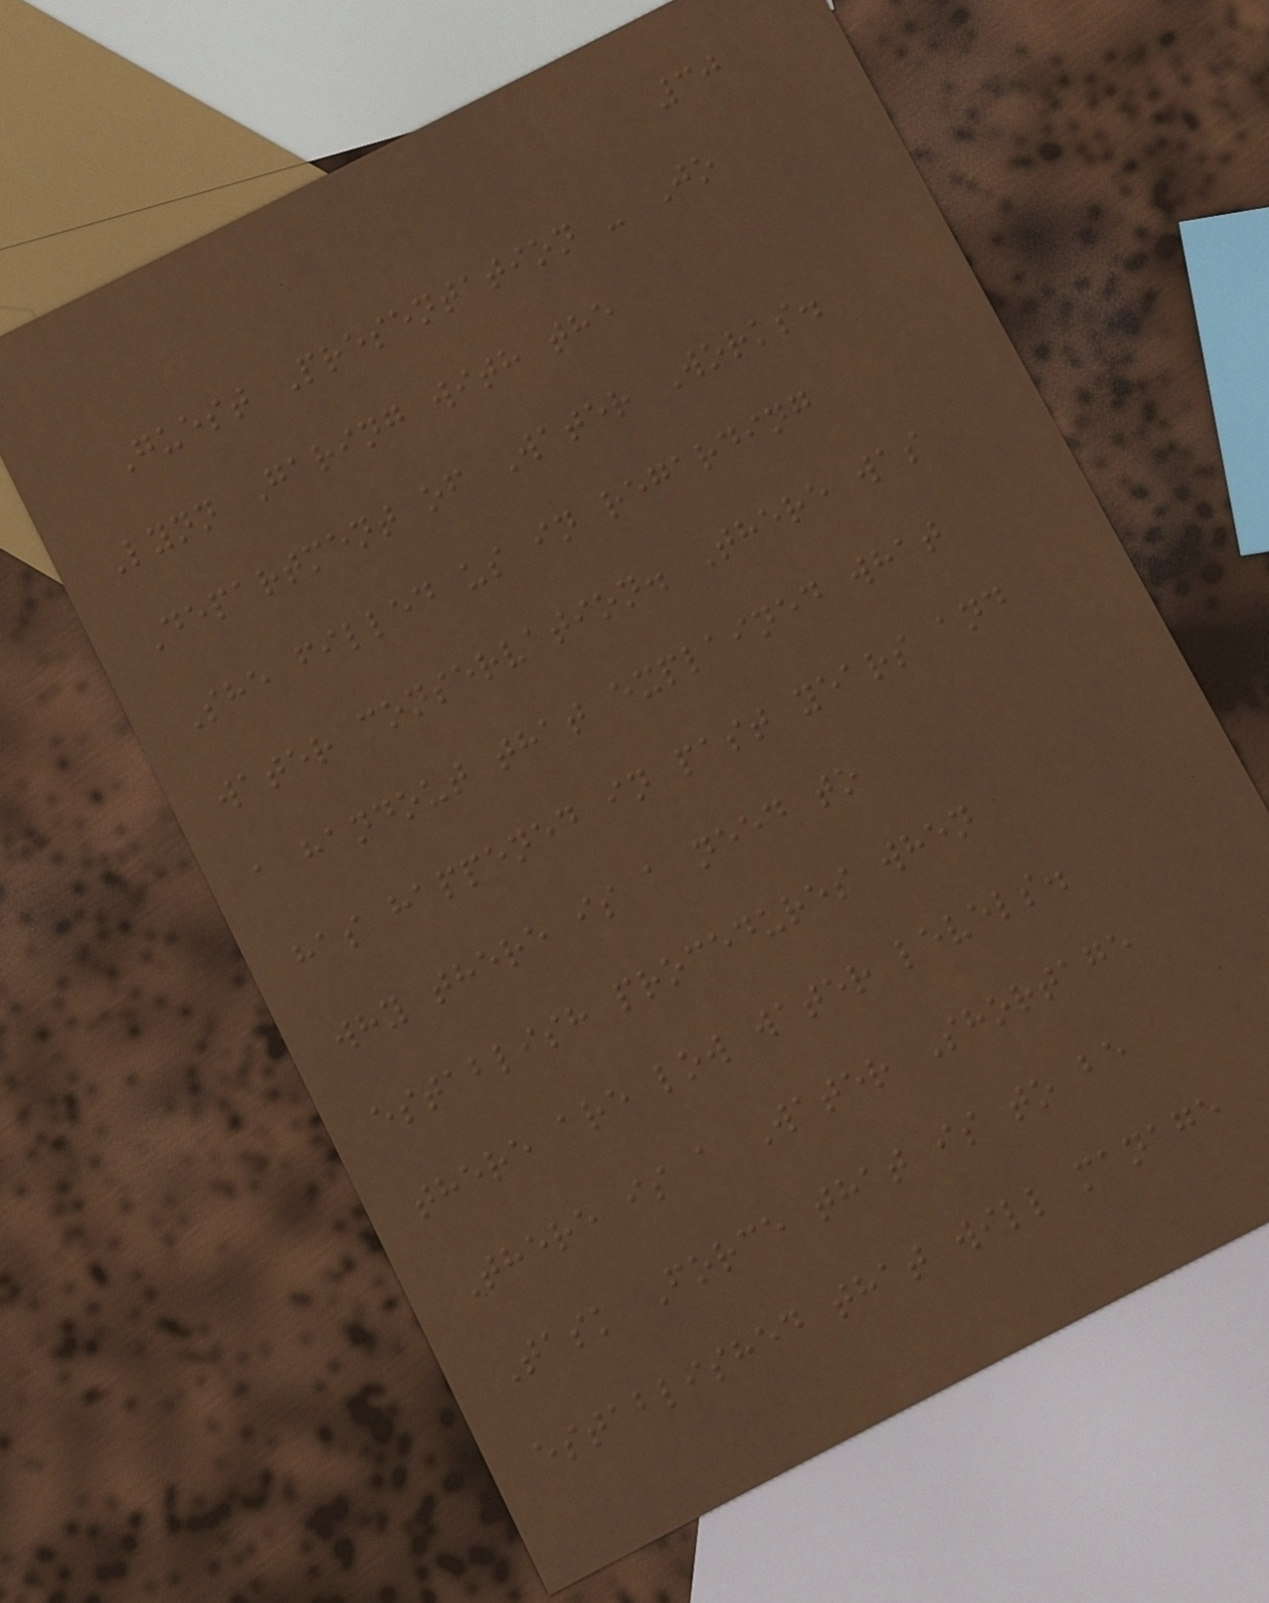30
Guest Presentation - Jo
Lynn Garing with the
Department of Water Works.
She filled us in regarding
water conservation. There was
a handout that explained what
has happened in past years and
why there is a need to
establish procedures when
there are low water levels.
There is a Water Shortage
Task Force that is to be
established that will manage
